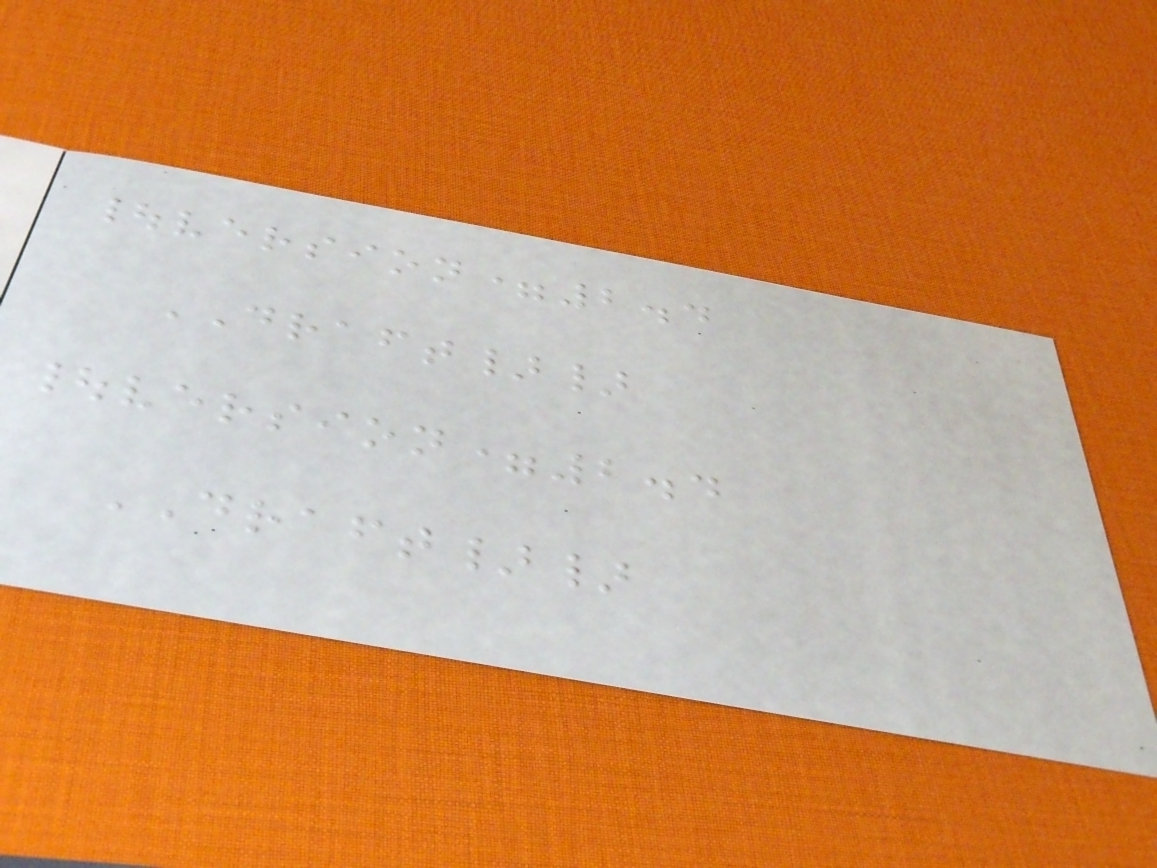|version=2.4
DRAFT}}
|version=2.4
DRAFT}}
